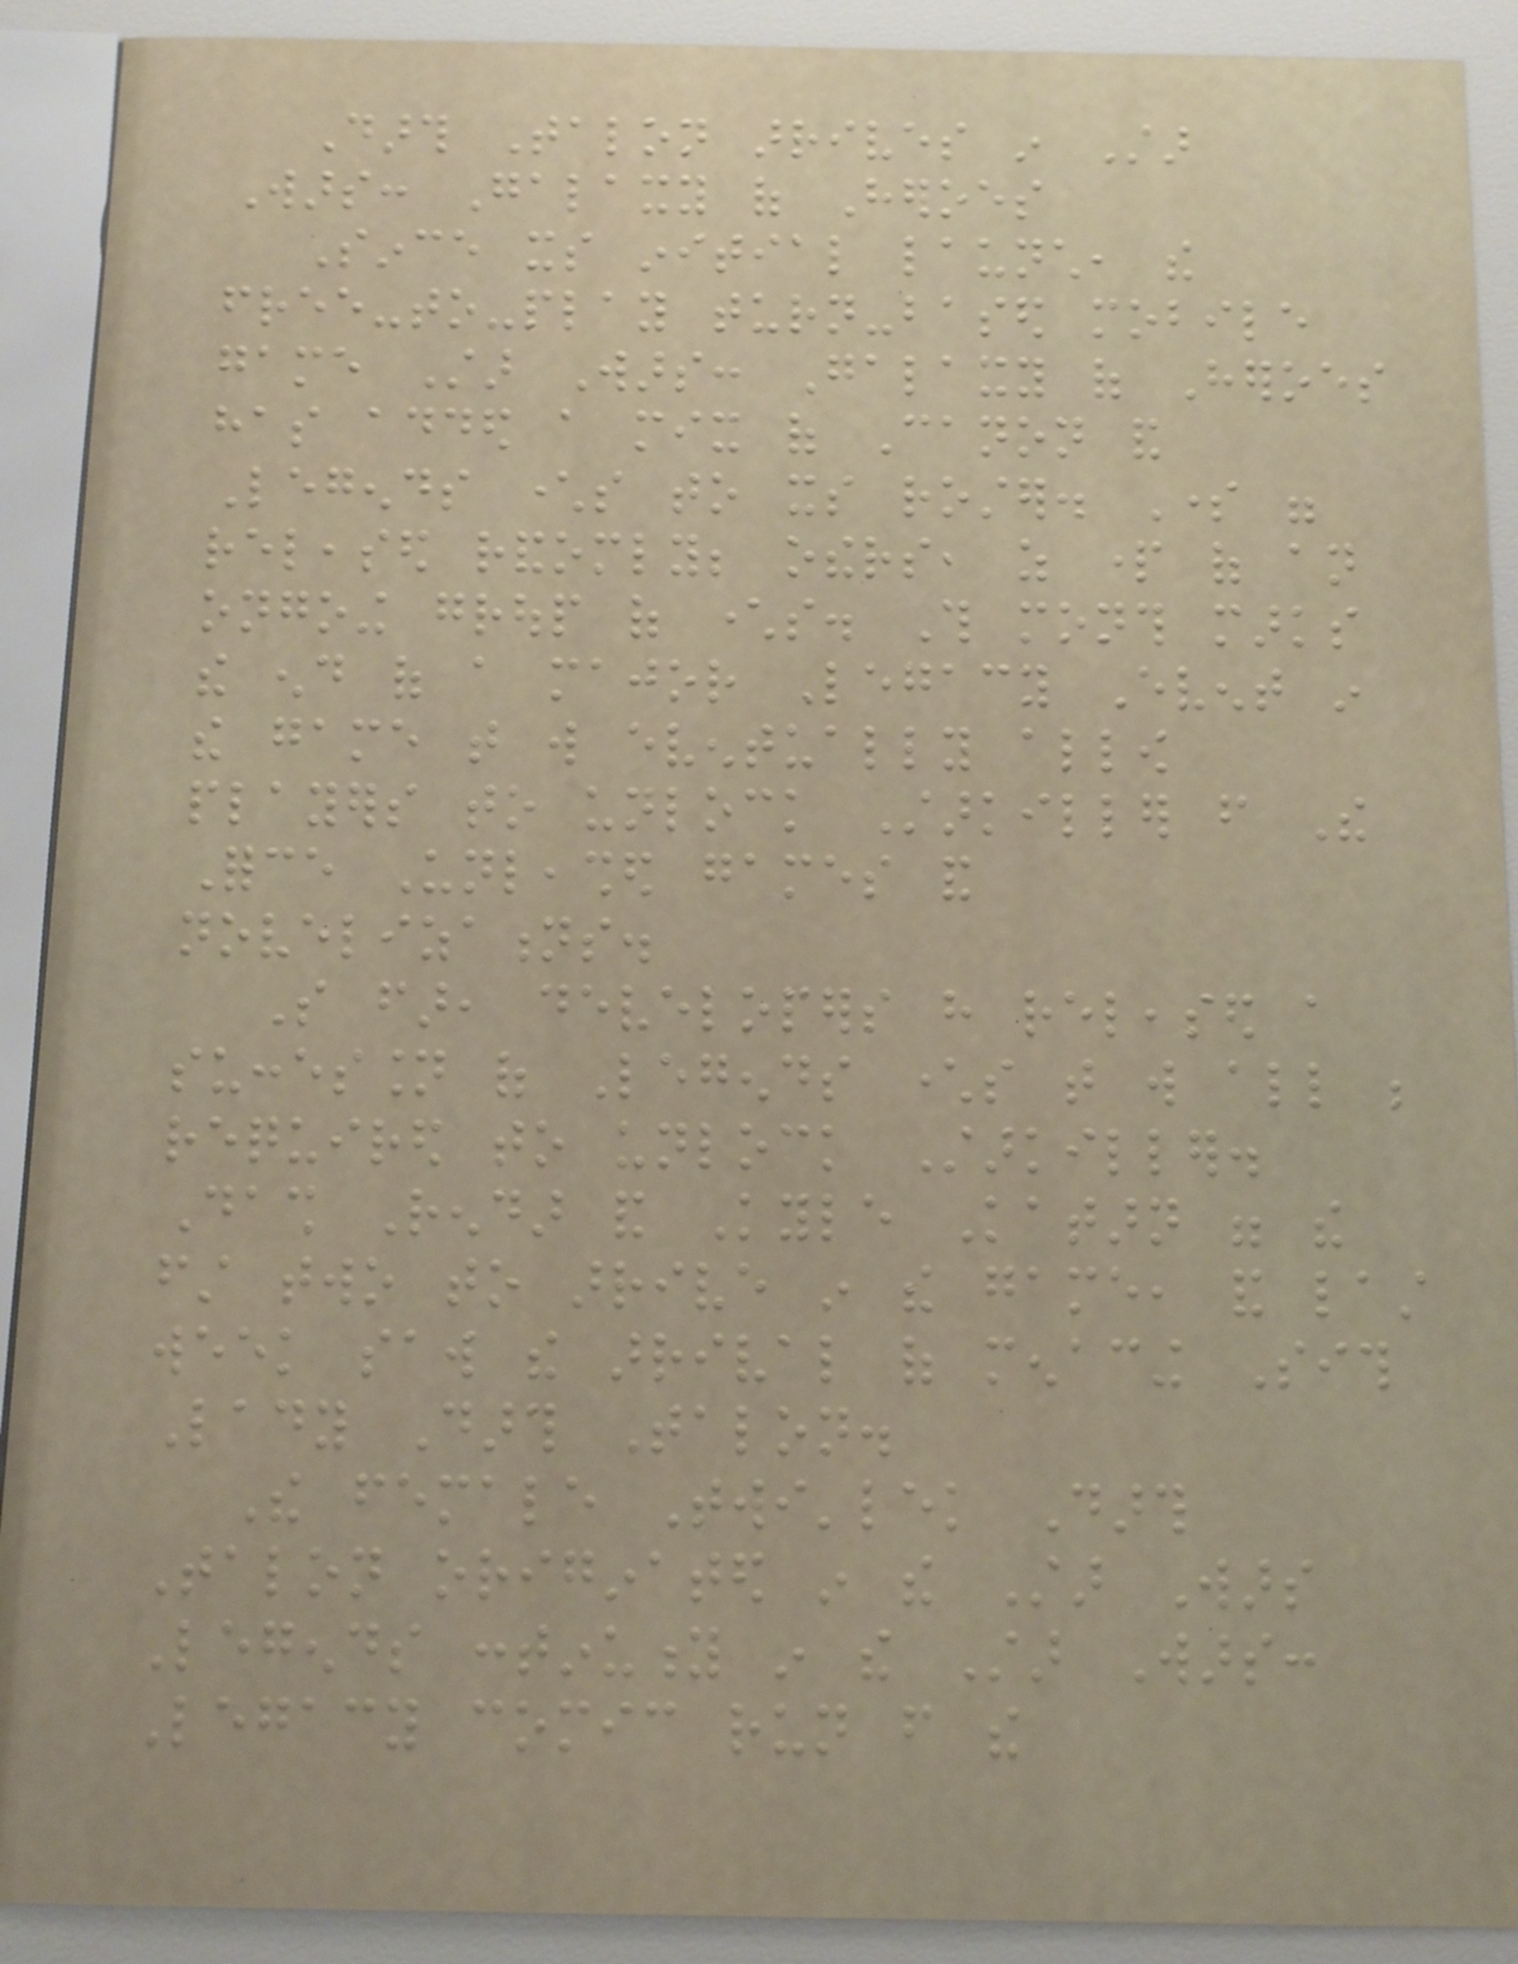Darth Talon arrives in Star
Wars: Galaxy of Heroes
Since its initial launch, the
free-to-play turn-based mobile
game Star Wars: Galaxy of Heroes
has added a mix of Canon and
Legends characters to its roster. Some were
released randomly; others, as part of an
ongoing group of characters. This month marks
the end of a major Legacy Event in
the game that will eventually allow
players to unlock Starkiller from The
Force Unleashed games and
novelizations.
So far, developers have released a
succession of Legends characters that will all be
required to unlock Starkiller.
Dash Rendar and Kyle Katarn were the
first two to arrive in the game, and last
week saw the arrival of menacing Sith
Lady Darth Talon.
The female Twi'lek Darth
Talon originated in the Star Wars
Legends continuity in the Star Wars:
Legacy comic run from the
